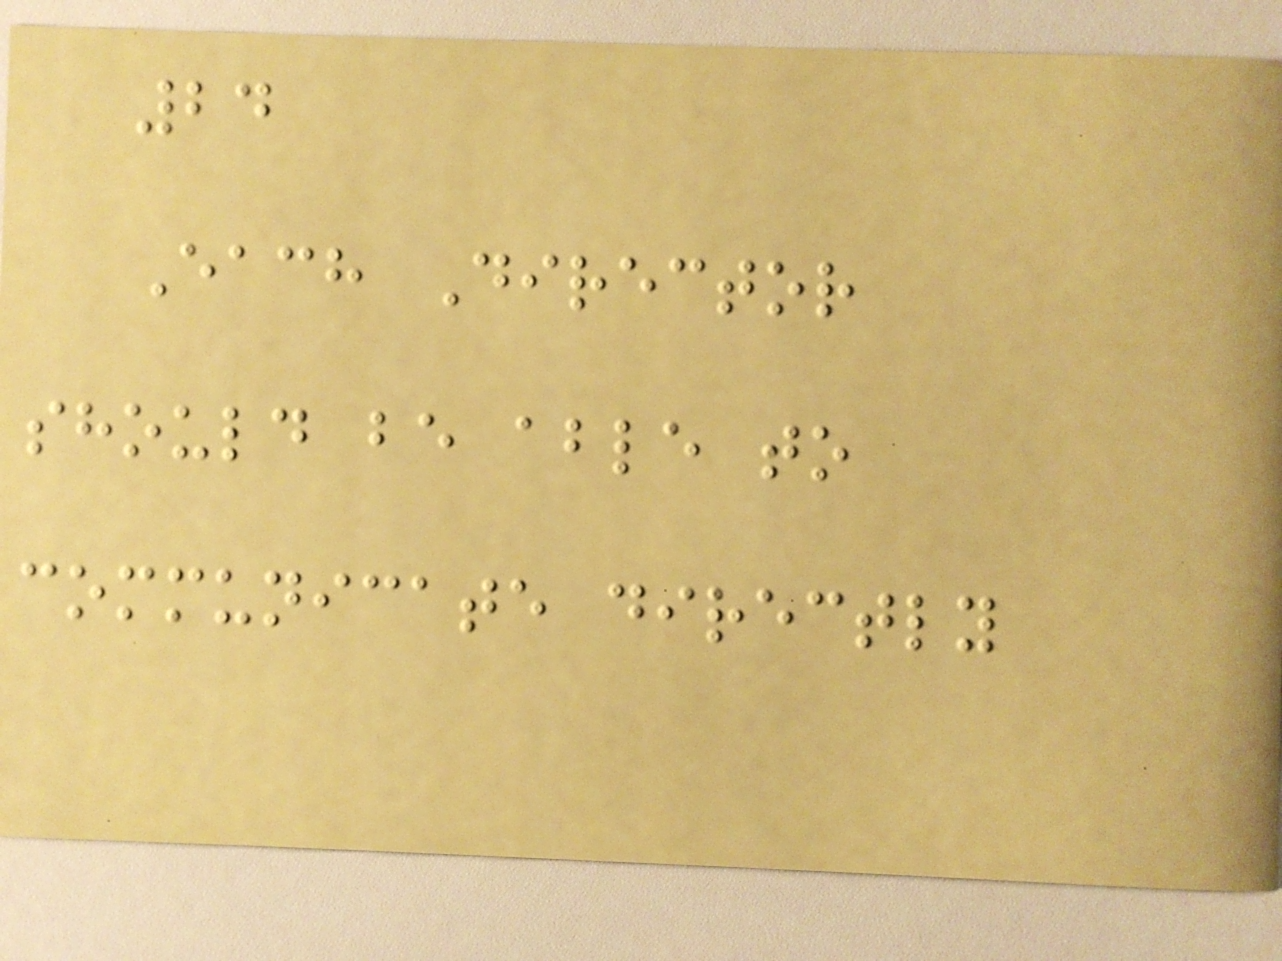24
Each Director
should be able to
communicate directly
